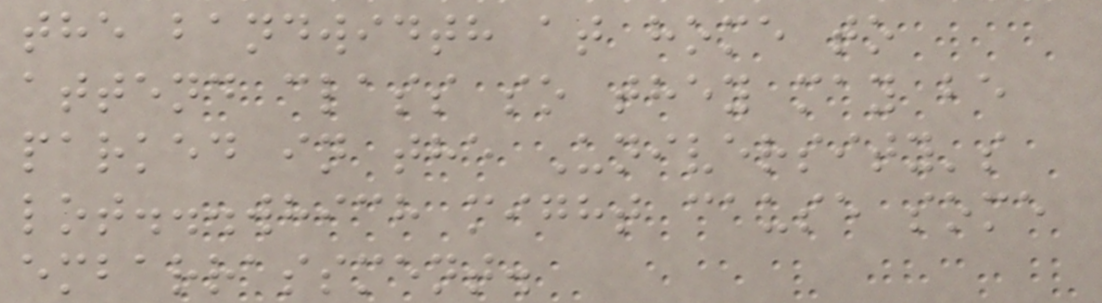the bandwidth at home to
attend class so they may be
parked in the University's
lot...which might cause some
embarrassment.
